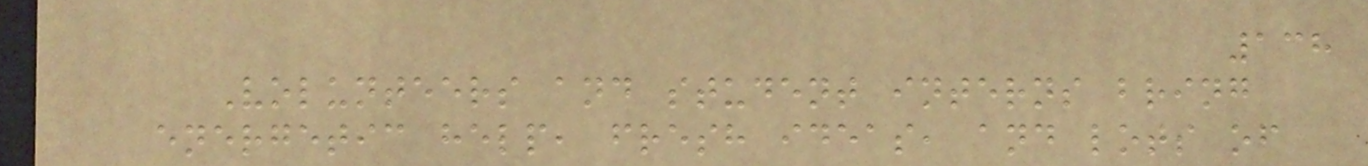138
Volunteers and student interns bring
energetic help, fresh ideas, and lots of
